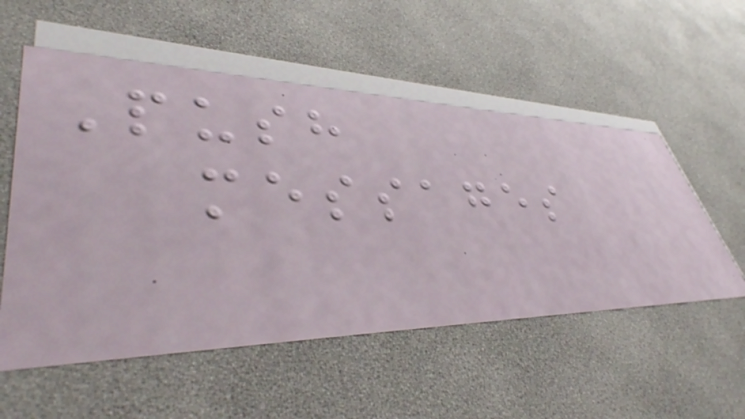Push
messages
